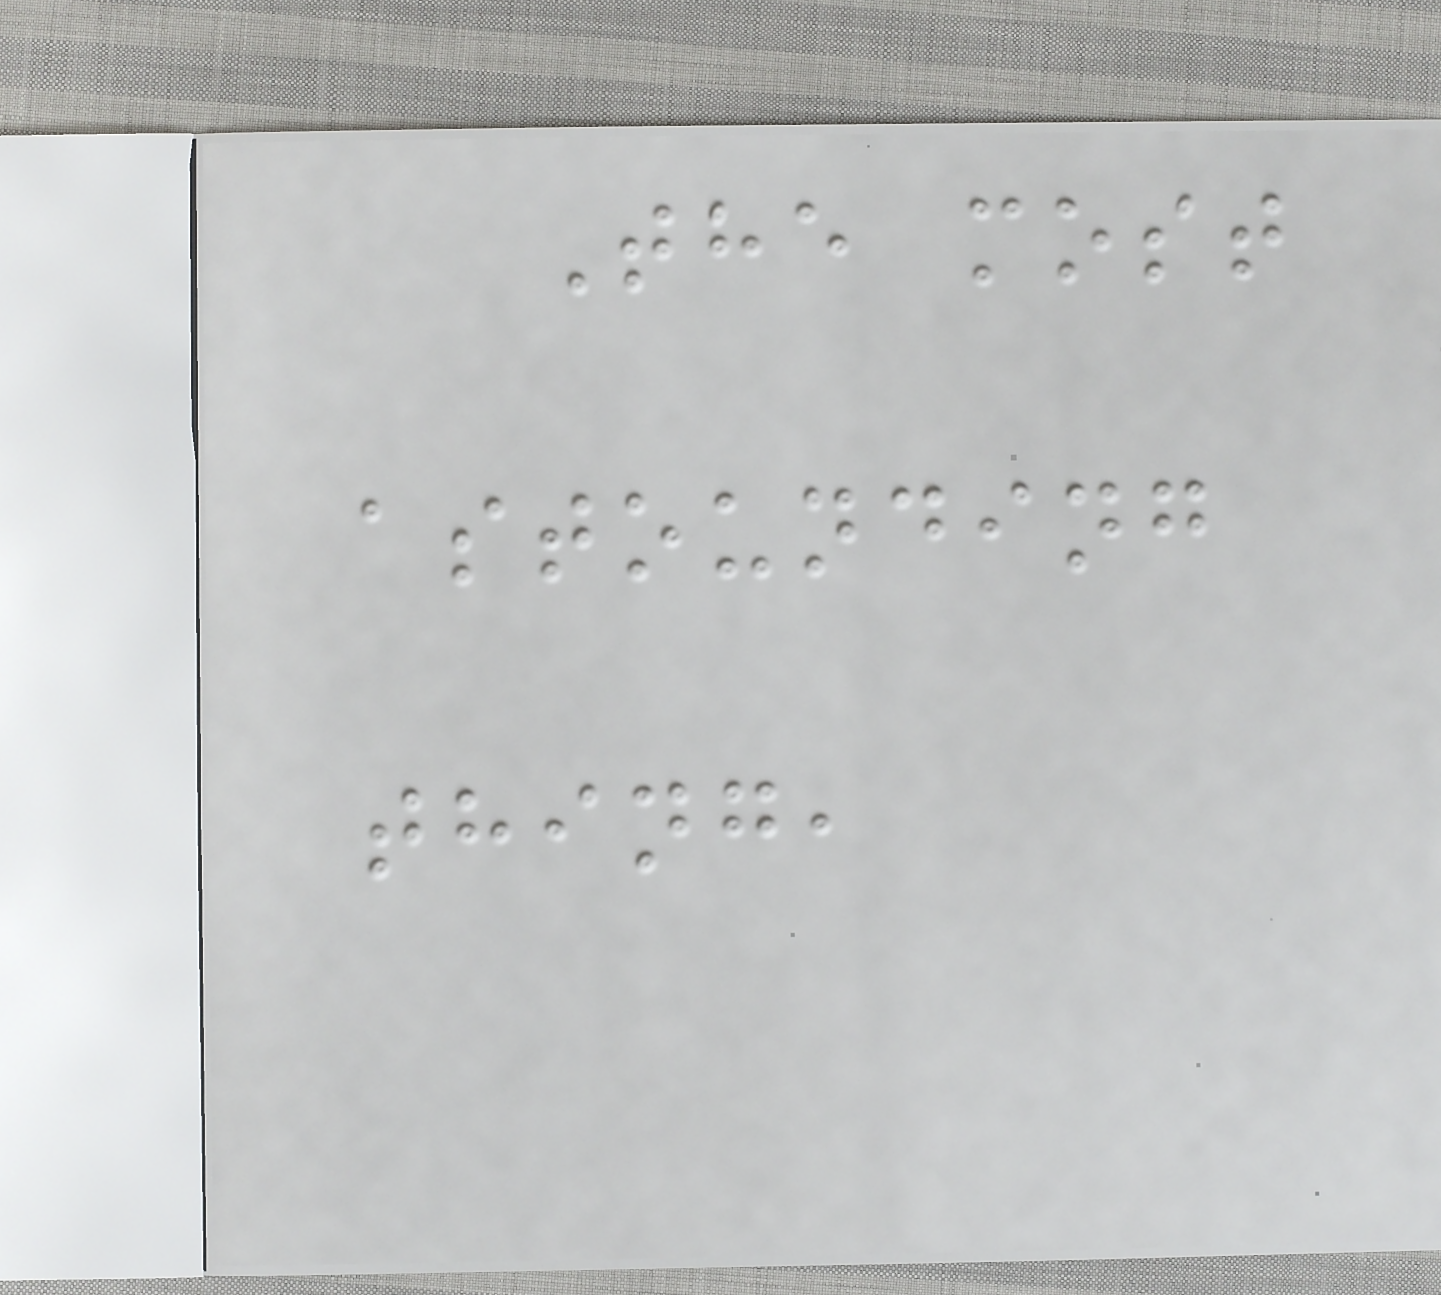The most
astounding
thing,
